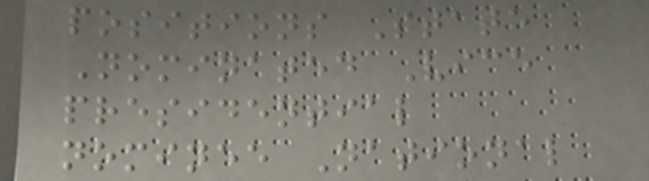positions State
Nominated Vice
presidential
nominee National
